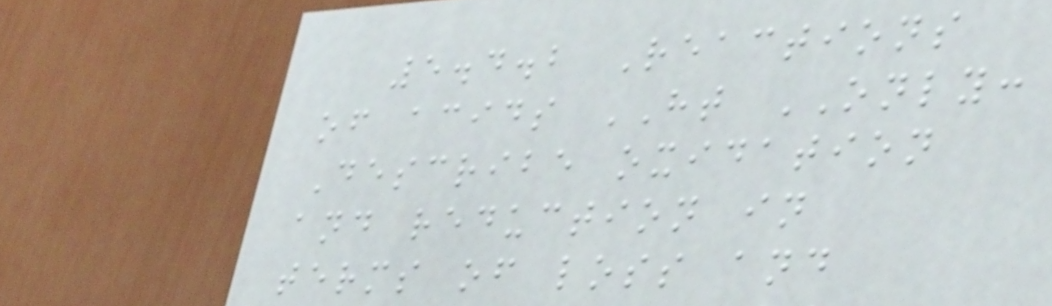5.4.2 Reactions
of acids HT ONLY:
Describe oxidation
and reduction in
terms of loss and
